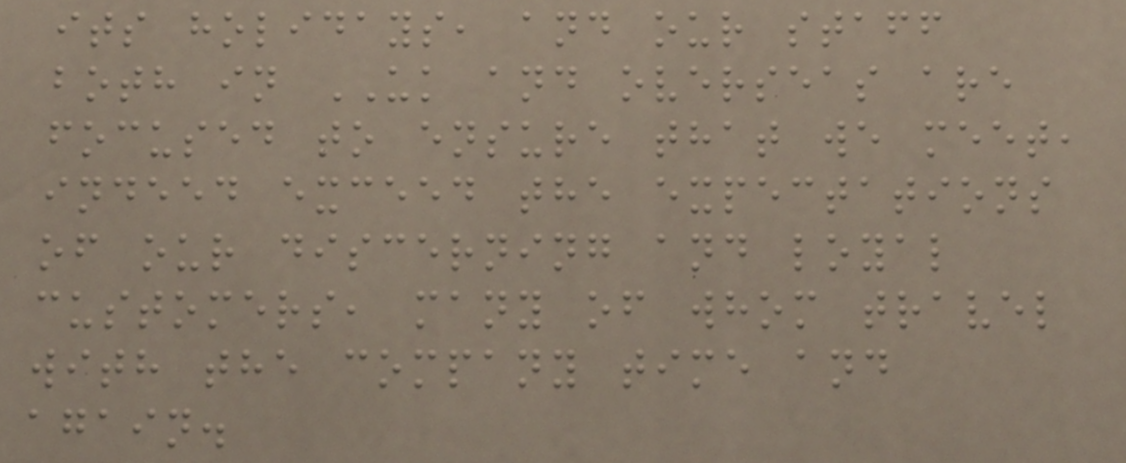its holidays, and our staff
both in UK and overseas are
focused to ensure that we meet,
indeed exceed the expectations
of our discerning and loyal
customers, many of whom travel
with the company time and
again.
